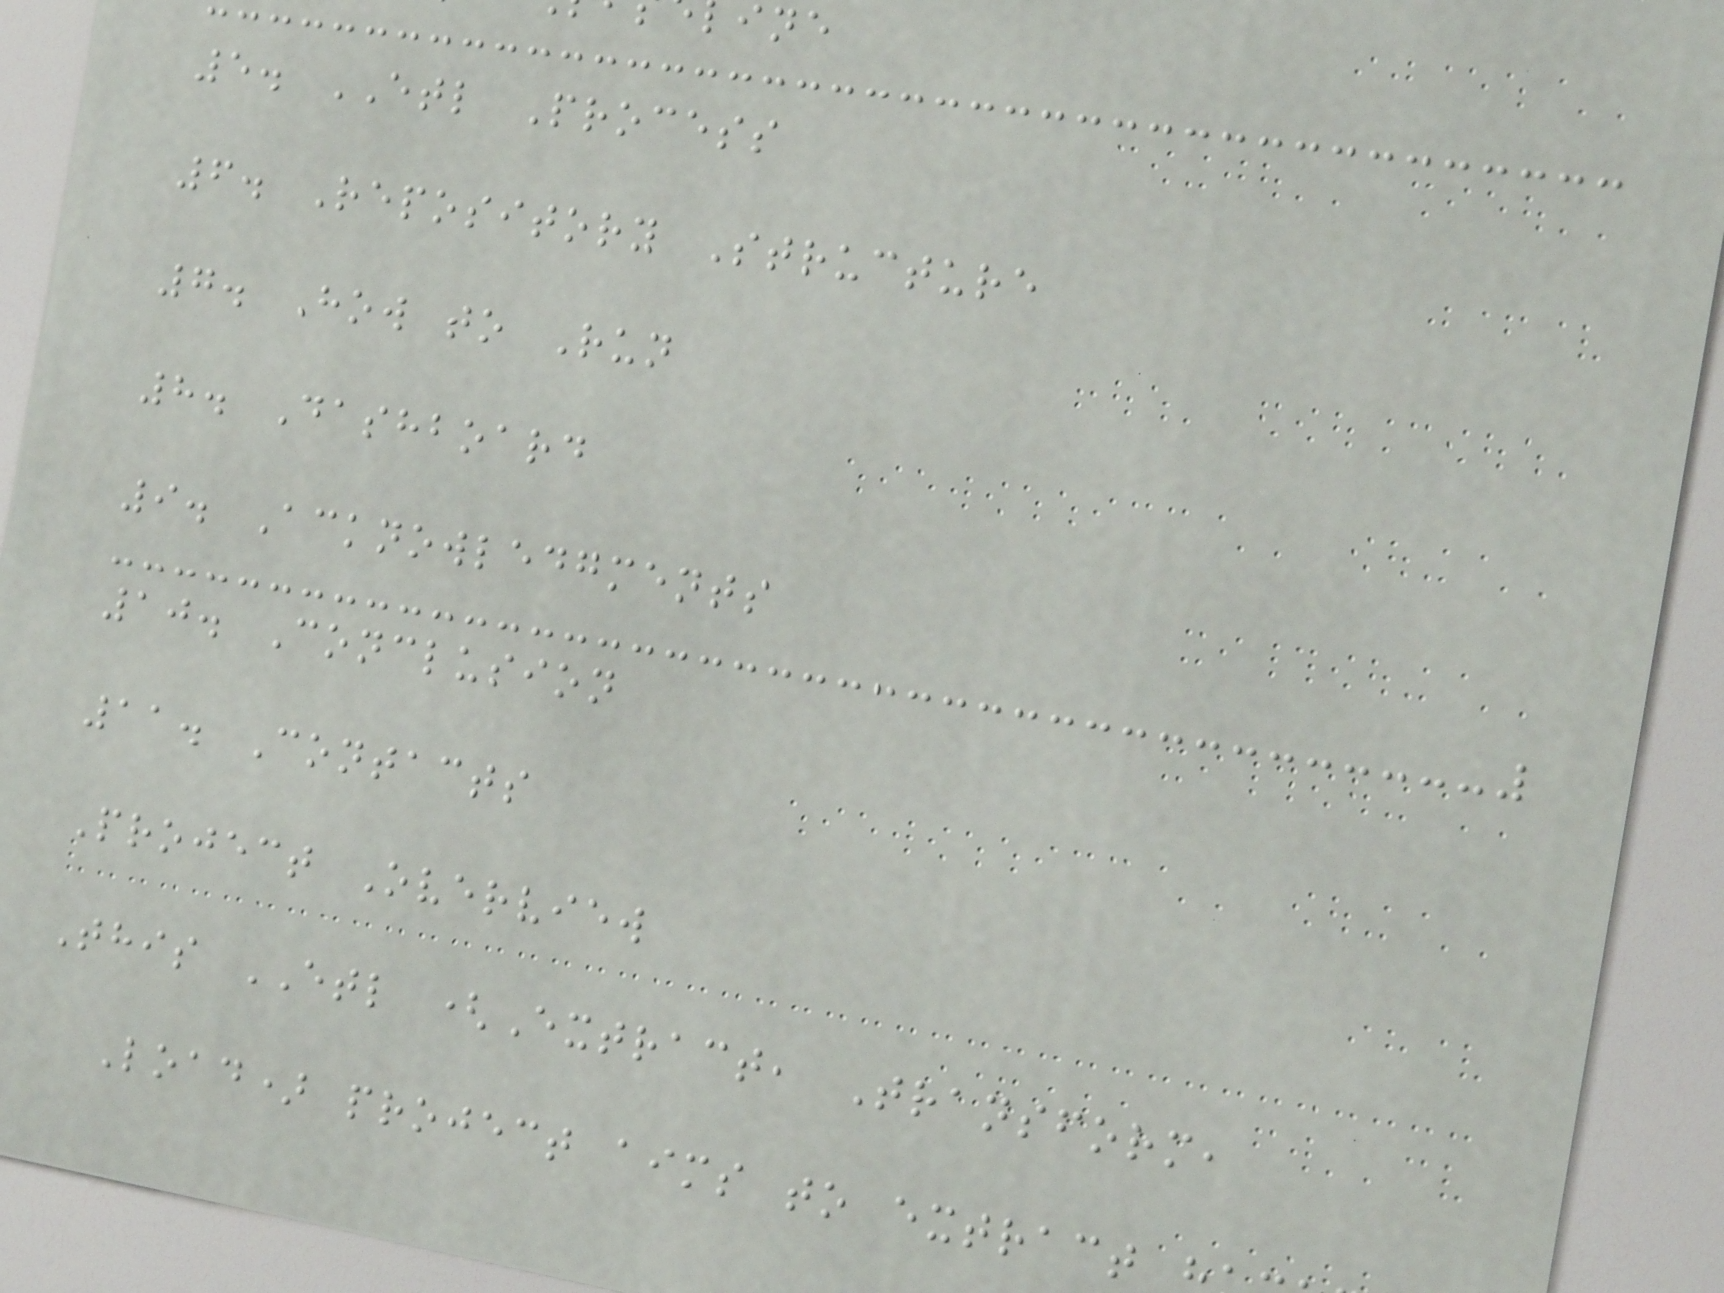5. ETL Process
6. Repository Structure
7. How to Run
8. Dashboard
9. Acknowledgments
10. Conclusion
11. Contacts
Project Overview
This ETL (Extract, Transform,
Load) project aims to extract
